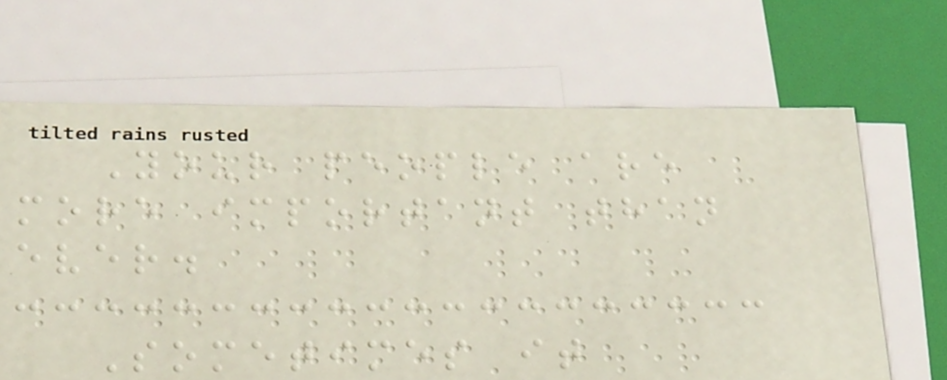Your people are
more important than
ever.
Sometimes it
